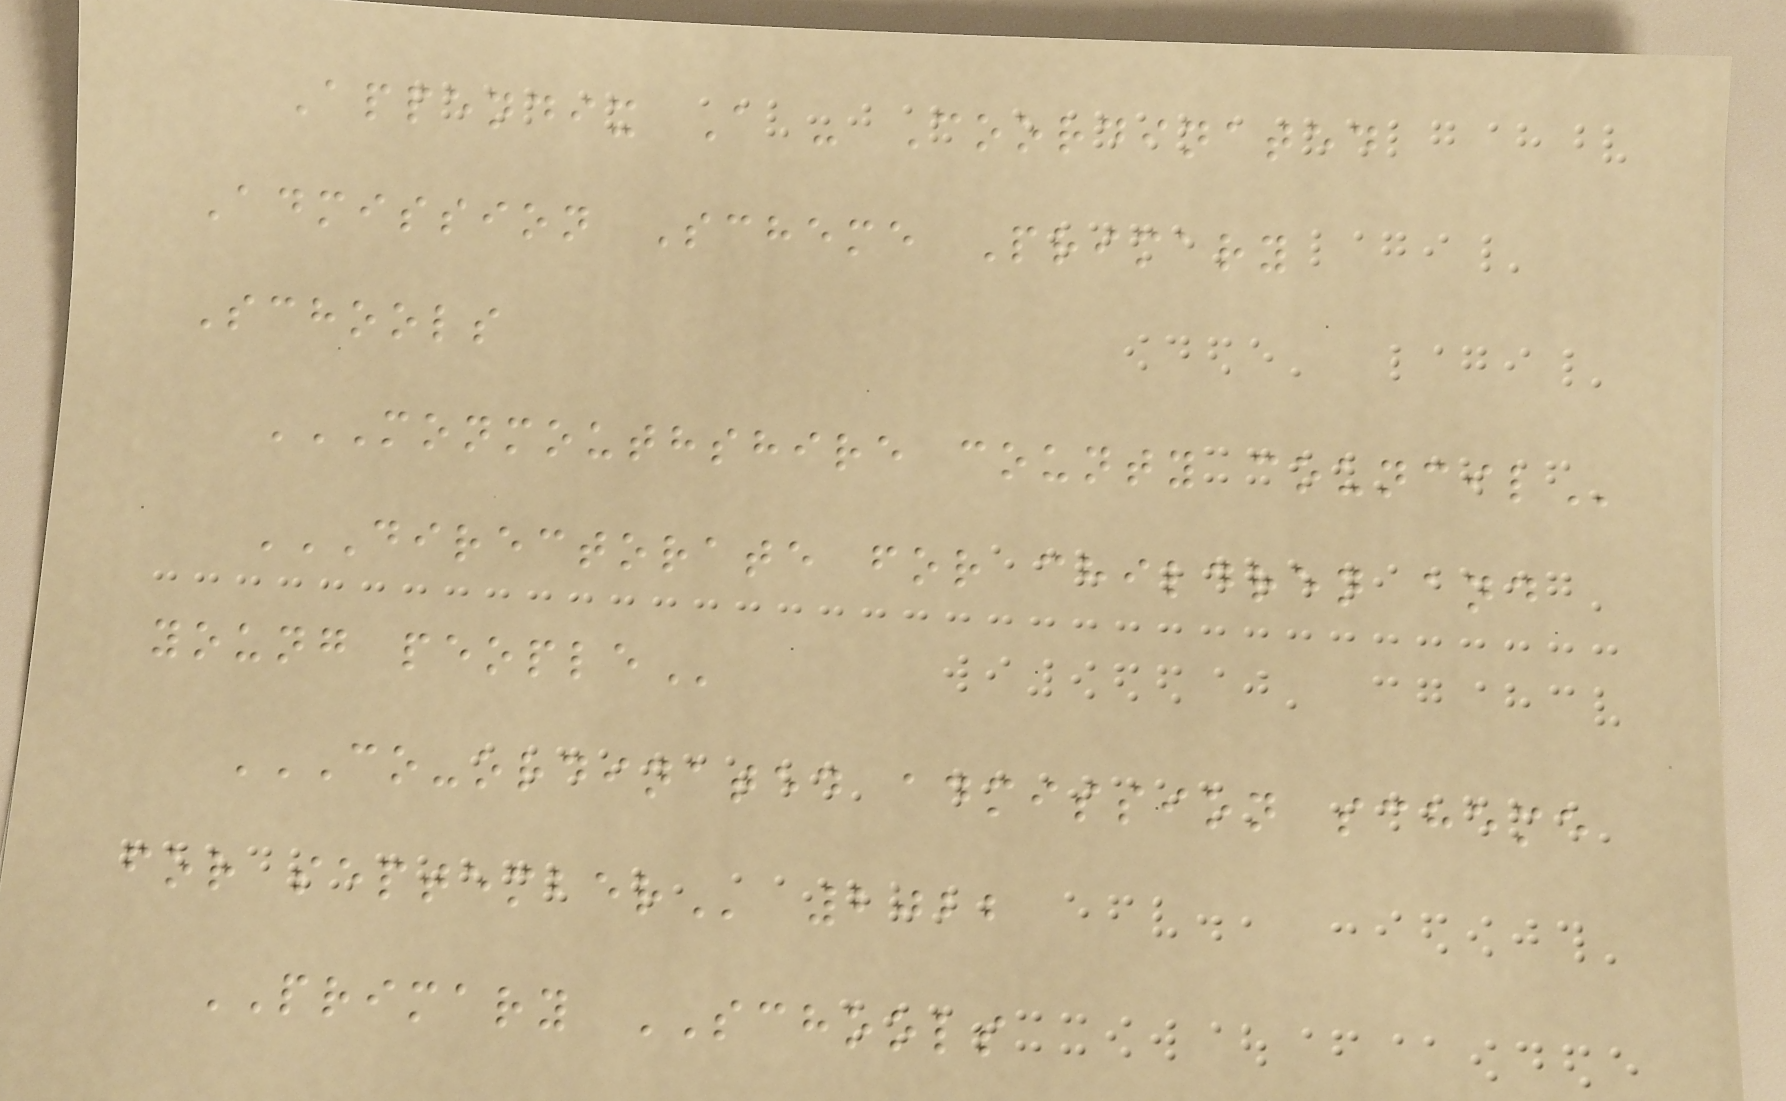Appendix A - Coordinated
Admission Scheme Primary
Schools
MONMOUTHSHIRE COUNTY COUNCIL
DIRECTORATE FOR CHILDREN AND
YOUNG PEOPLE
CO-ORDINATED ADMISSION SCHEME
FOR SEPTEMBER 2022
PRIMARY SCHOOLS
